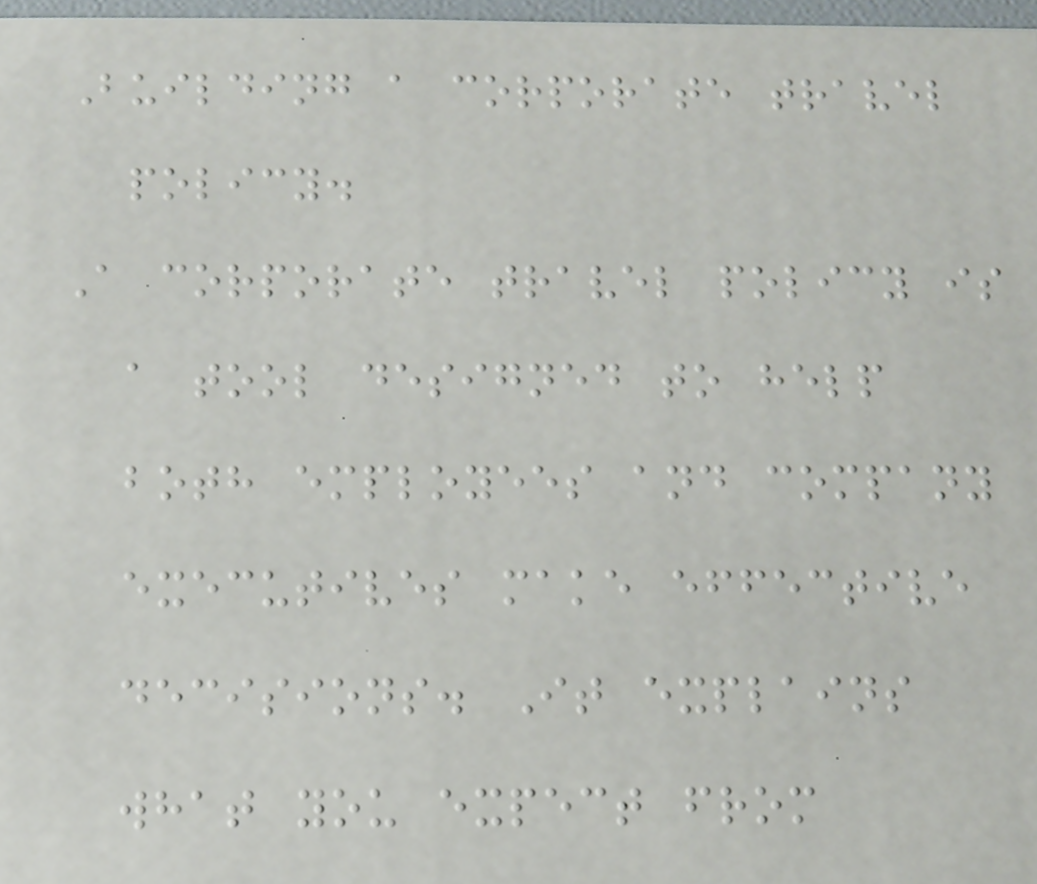Building a corporate travel
policy.
A corporate travel policy is
a tool designed to help
both employees and company
executives make effective
decisions. It explains
what you expect from
